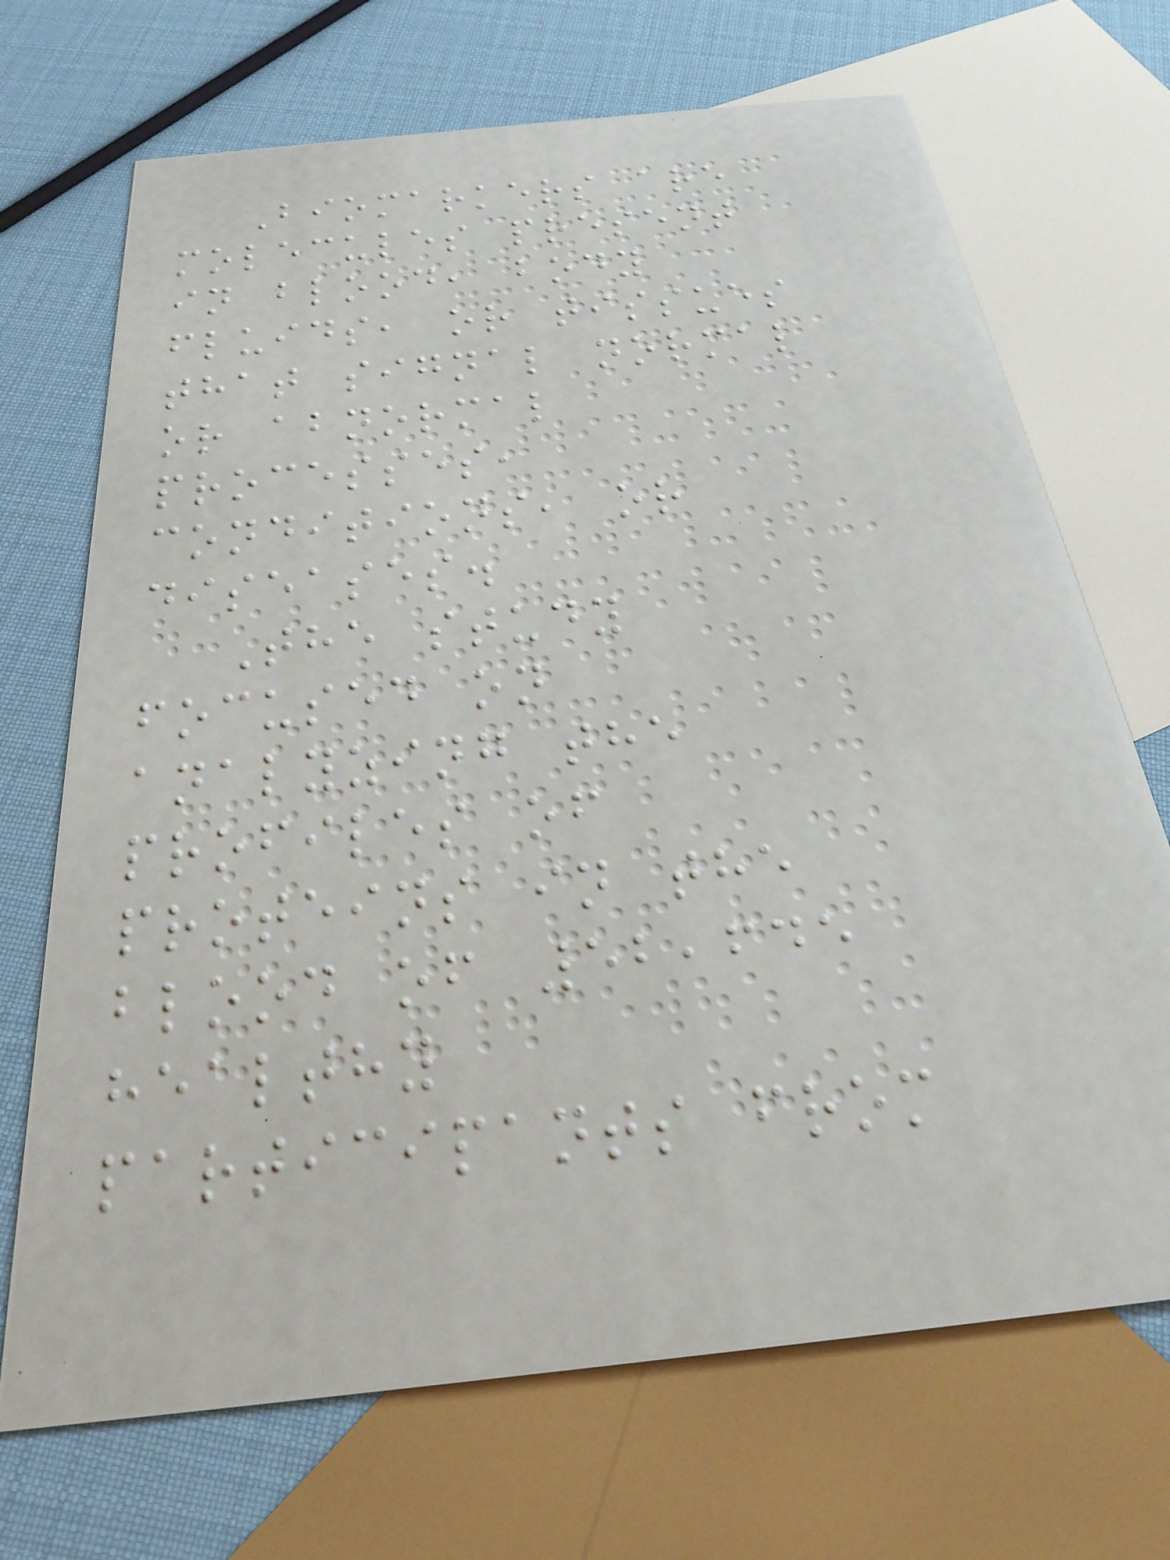Biomarkers are
molecules present
in blood, body
fluids, or tissues
that signal normal
or abnormal
processes,
conditions, or
diseases.
The study
focused on
analyzing the
profiles of
proteins in the
blood of 52,645
healthy
participants from
